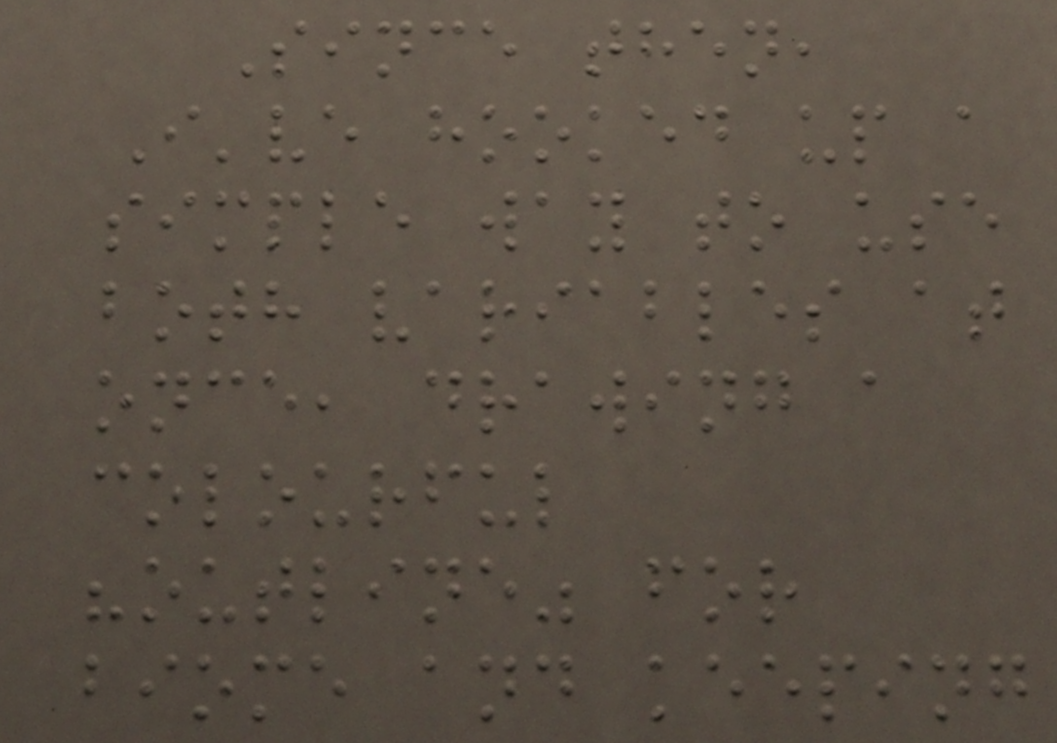Since then,
I've hooked up a
simple way to use
both variables at
once, drawing a
colourful
"outline" for
biome and keeping
